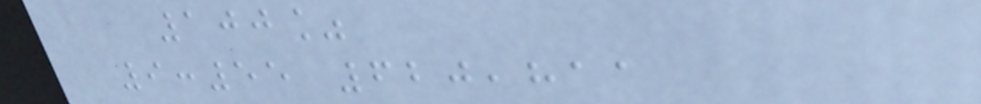100%
9:55 620,811
